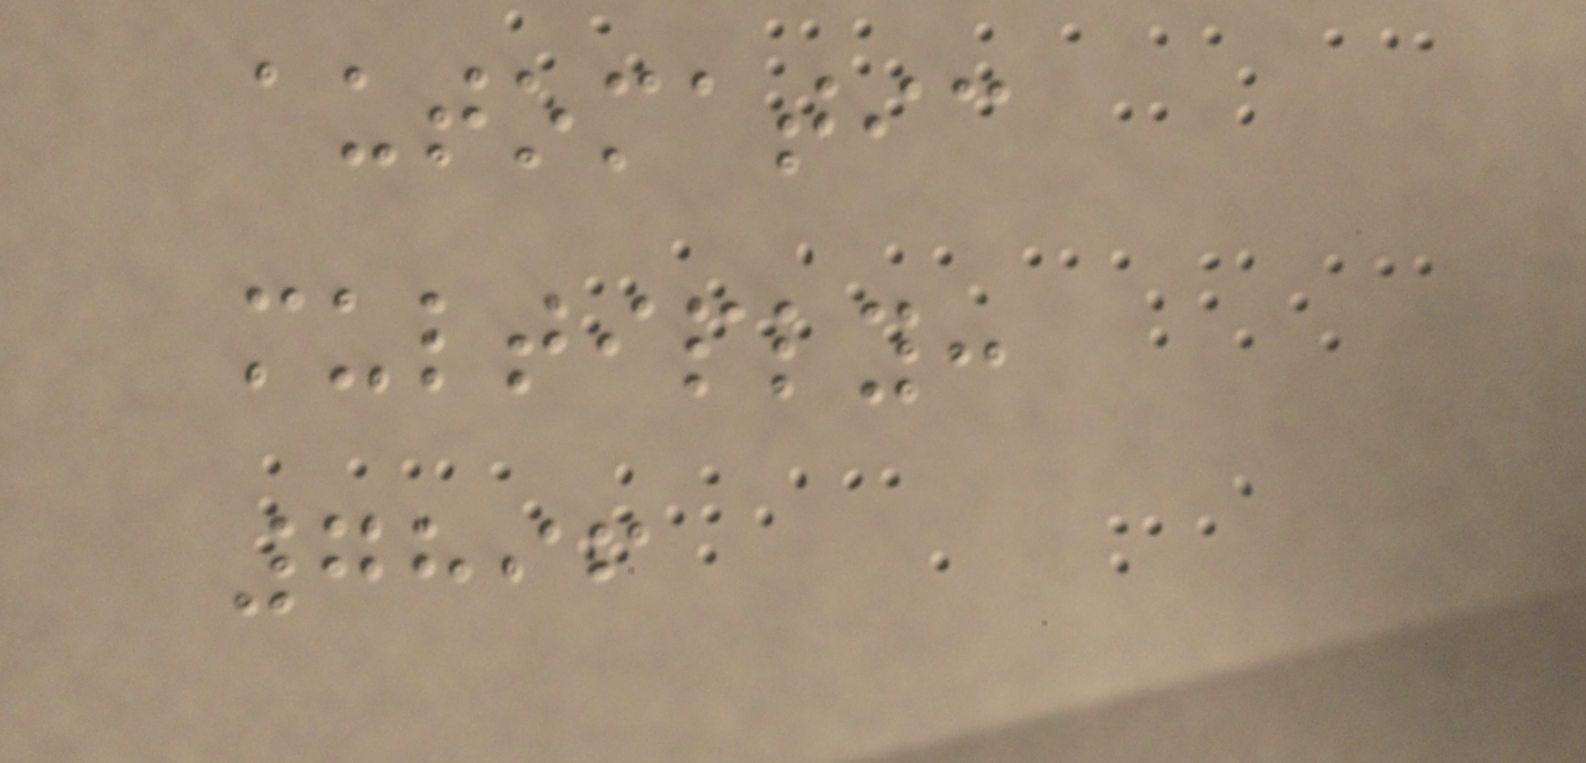automatic
multiply:
7896
